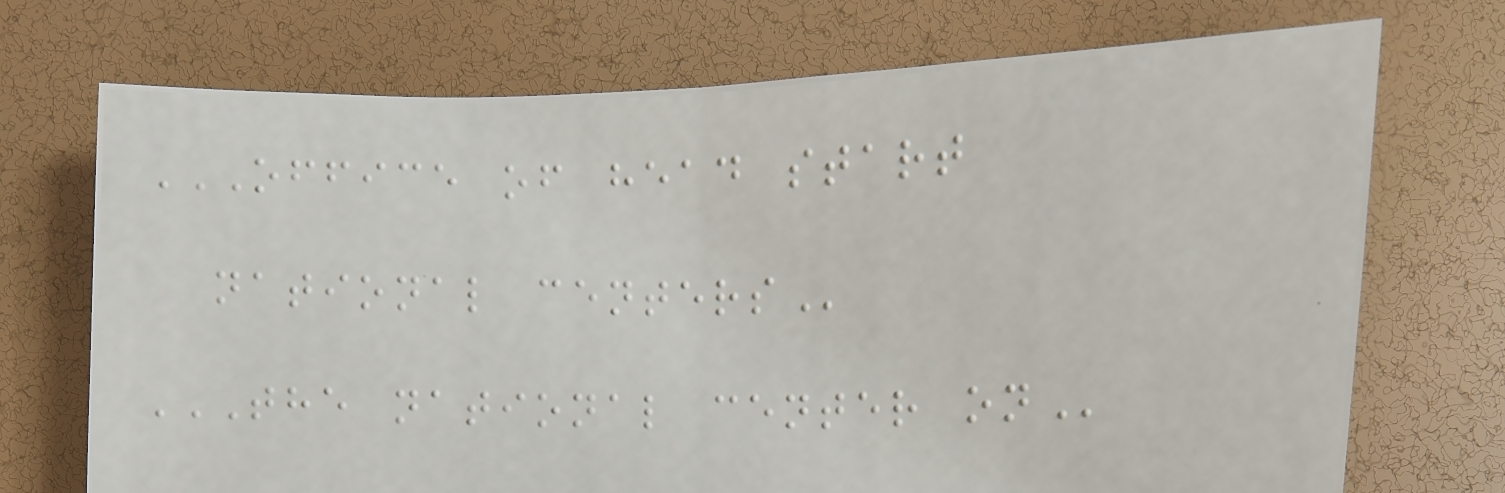OFFICE OF HEAD START
NATIONAL CENTERS
THE NATIONAL CENTER ON
